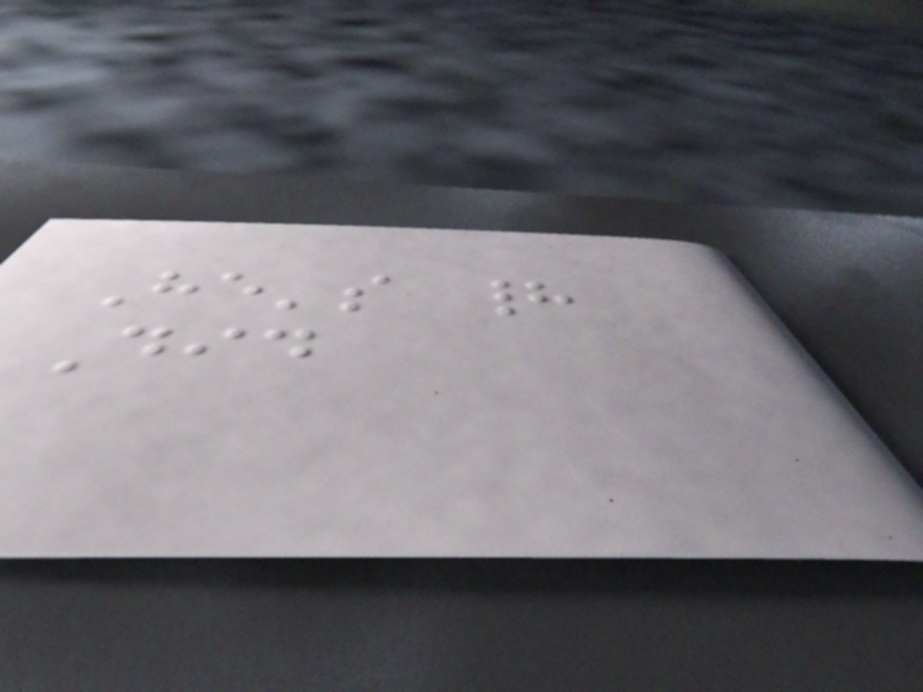He's had
Did
